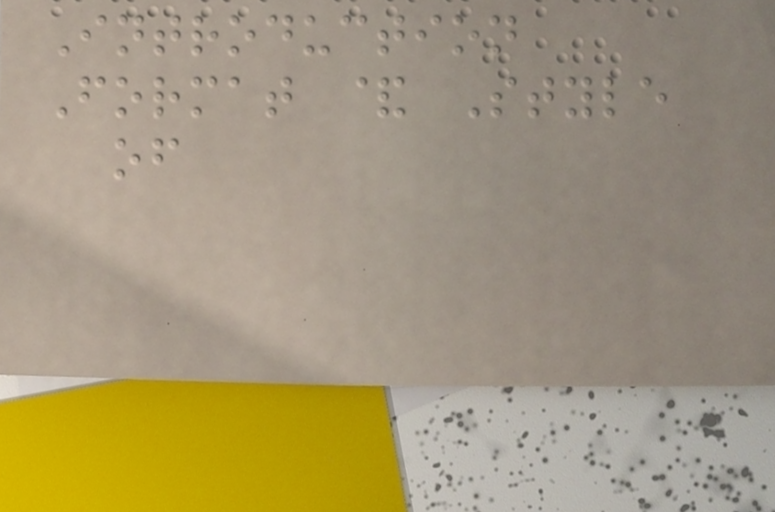Introduction
Format & Style
of
